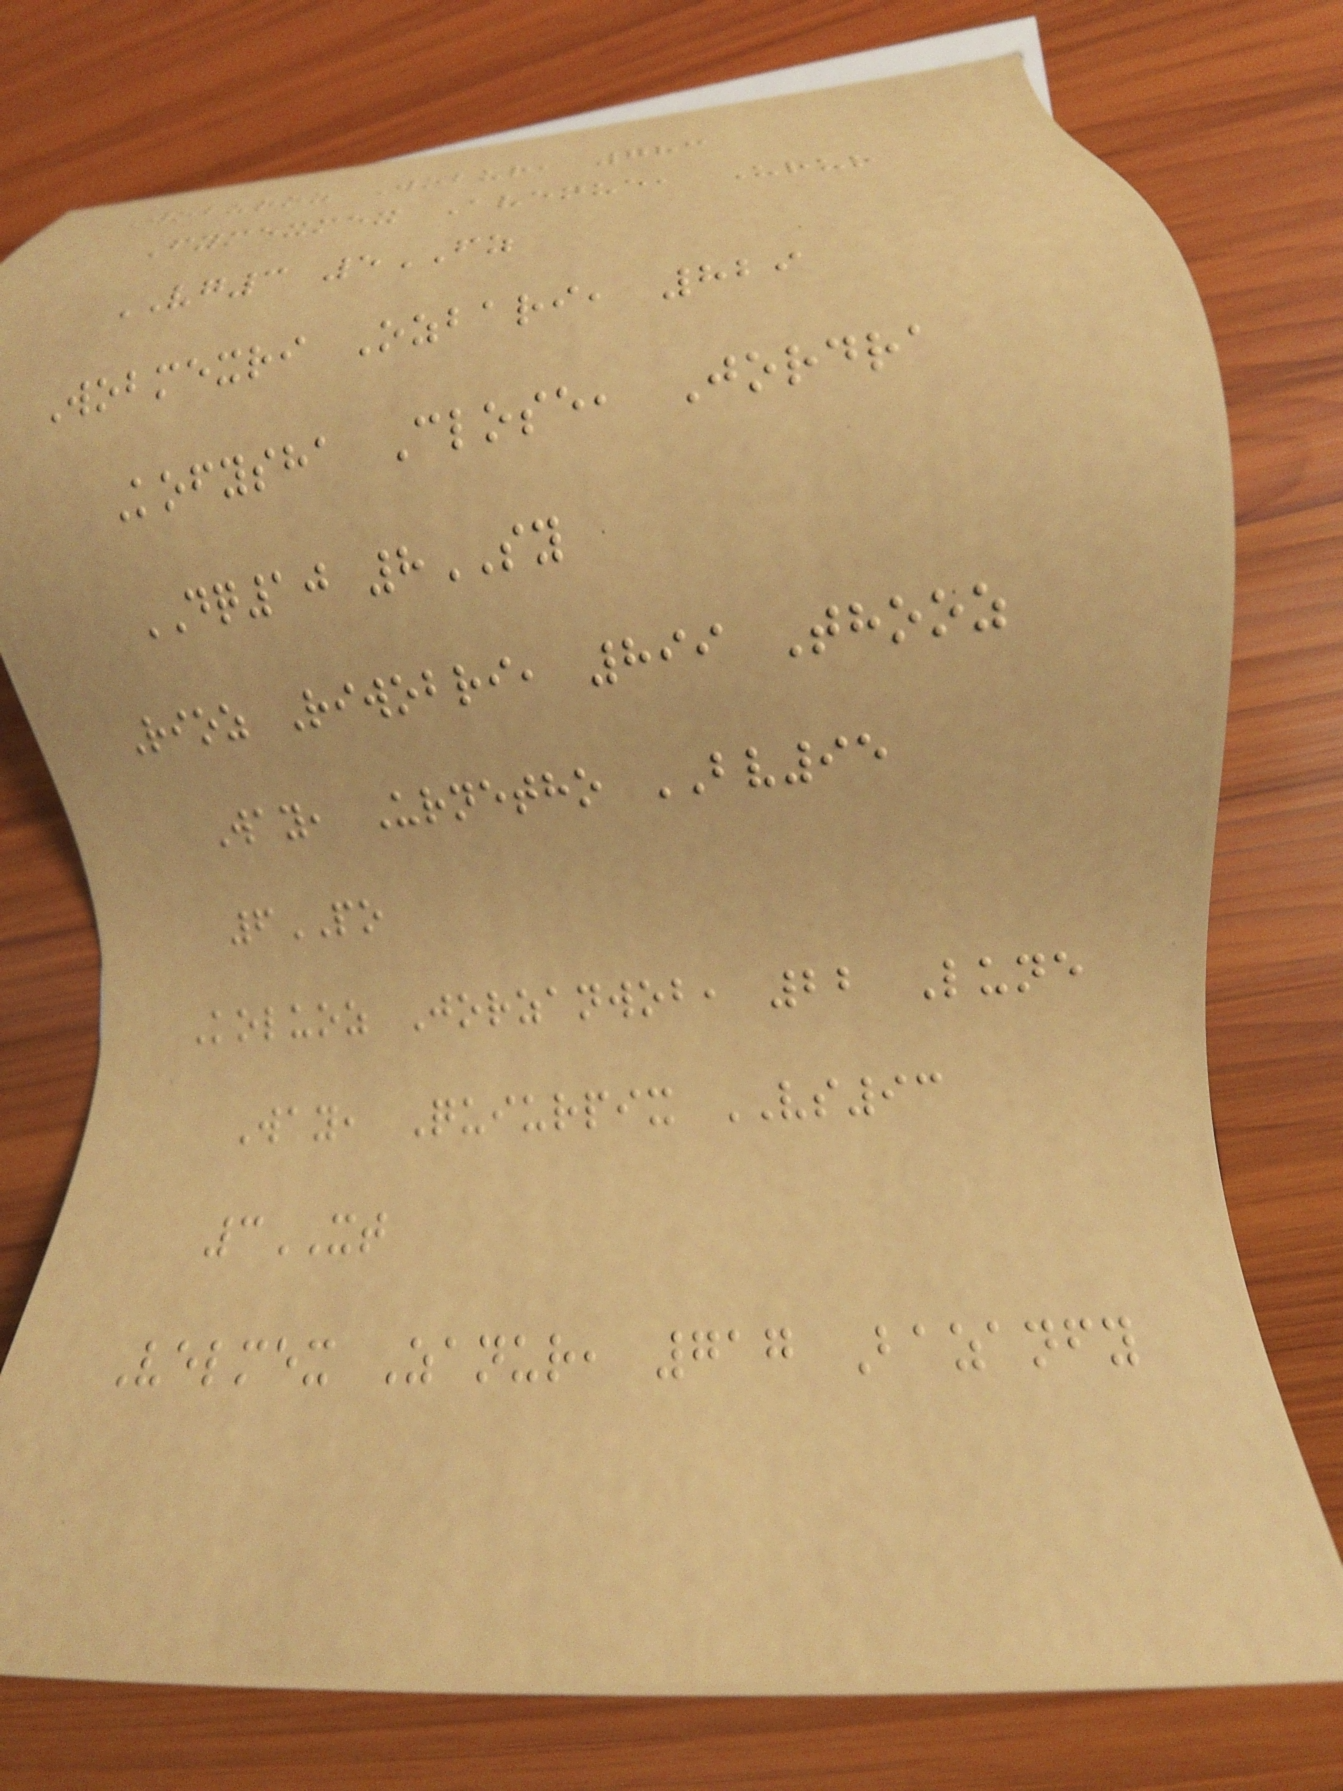Woburoz Wobur, 783
Fymexmex Avenue, Urur
VG3 5FZ
Wobmexri Ozbari, 829
Kofysha Close, Jordra
DQ10 8SY
Rioz Riwobri, 899 Thooz
Way, Urnetho BV95
6PO
Koluoz Jorzanwob, 22 Lune
Way, Quiurpix VS93
3XT
Velmex Zanur, 717 Bazanfy
